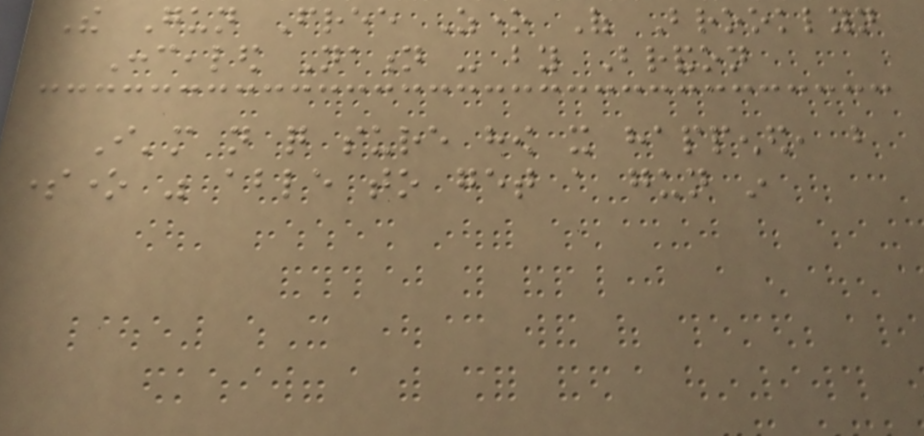The Gun Free Zone Of Brooklyn
Concealed Nation - by Brandon
I'm not quite sure how it happened, but
someone was able to get a gun in
